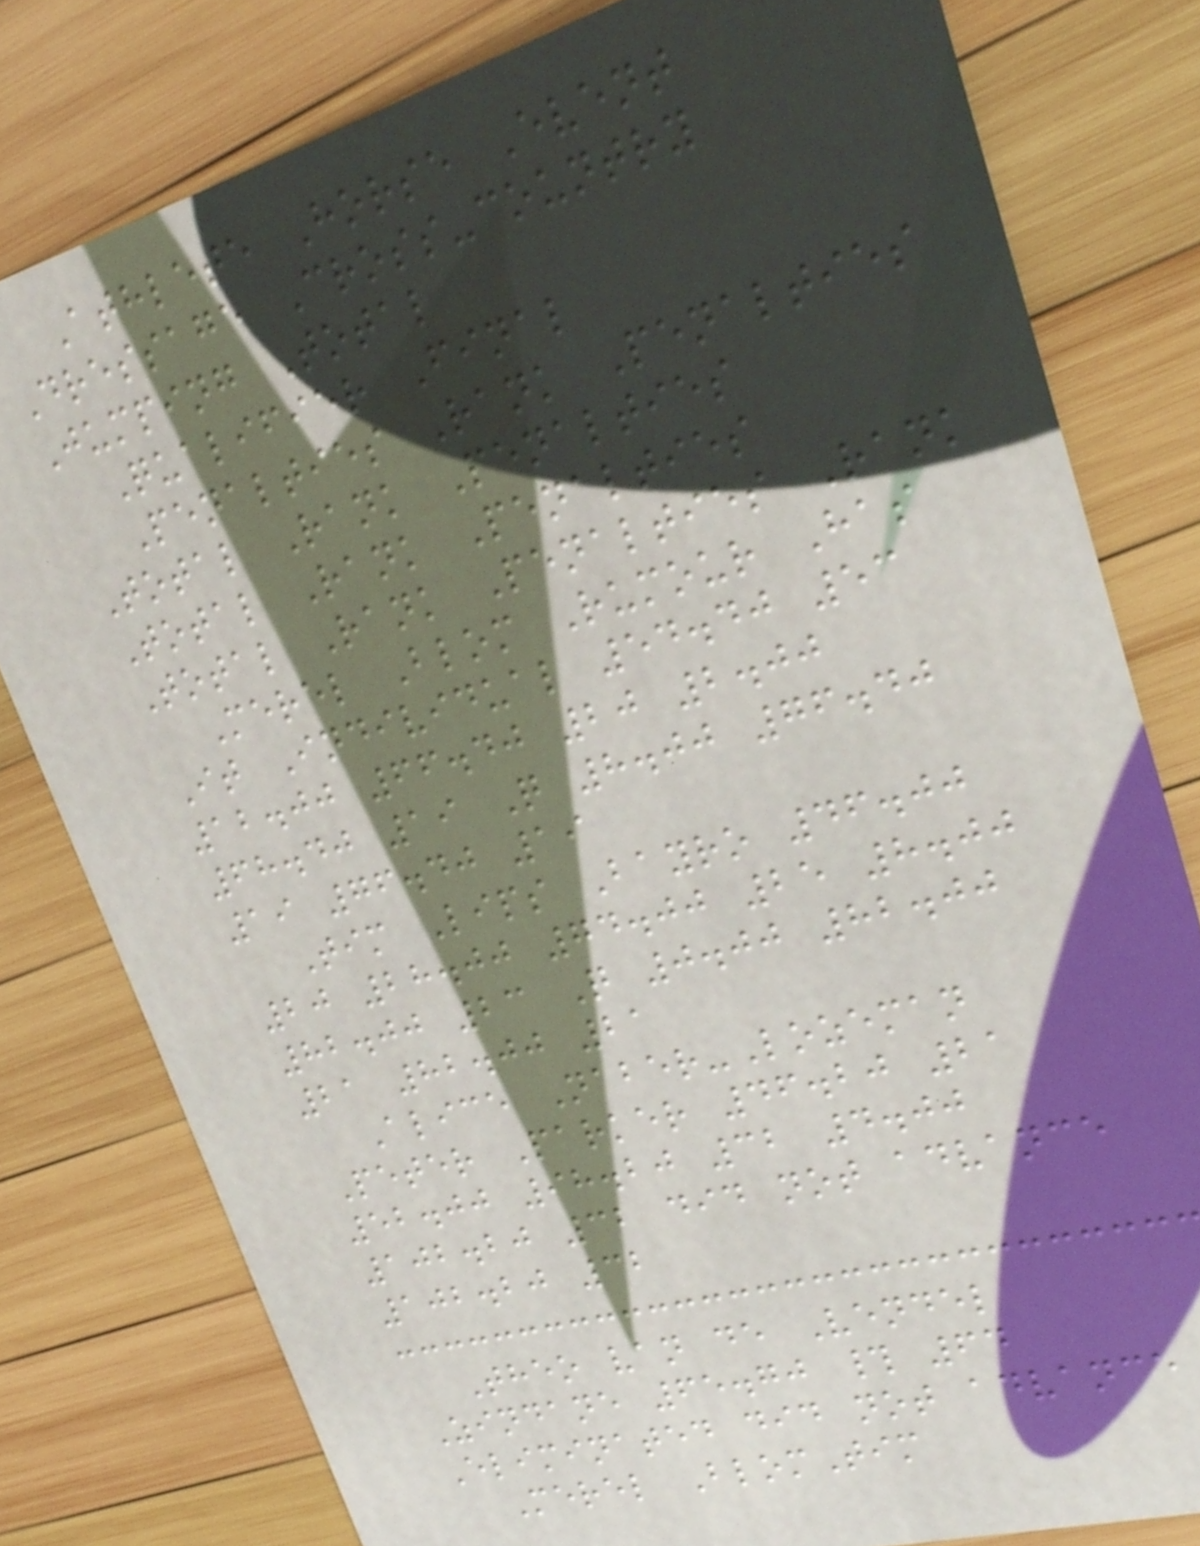Athlete Horse Event
Dressage Cross-country
Jumping Total
Qualifier Final
Penalties Rank Penalties
Total Rank Penalties
Total Rank Penalties
Total Rank Penalties Rank
Merel Blom Rumour Has
It Individual 54.40 53
12.00 66.40 20 2.00
68.40 19 Q 8.00 76.40
19 76.40 19
Tim Lips Bayro 46.00
20 28.00 74.00 25 8.00
82.00 23 Q 0.00 82.00
21 82.00 21
Alice Naber-Lozeman
Peter Parker 46.20 21
52.00 98.20 32 4.00
102.20 32 did not advance
102.20 32
Theo van de Vendel
Zindane 65.70 # 64
Eliminated did not advance
Merel BlomTim
